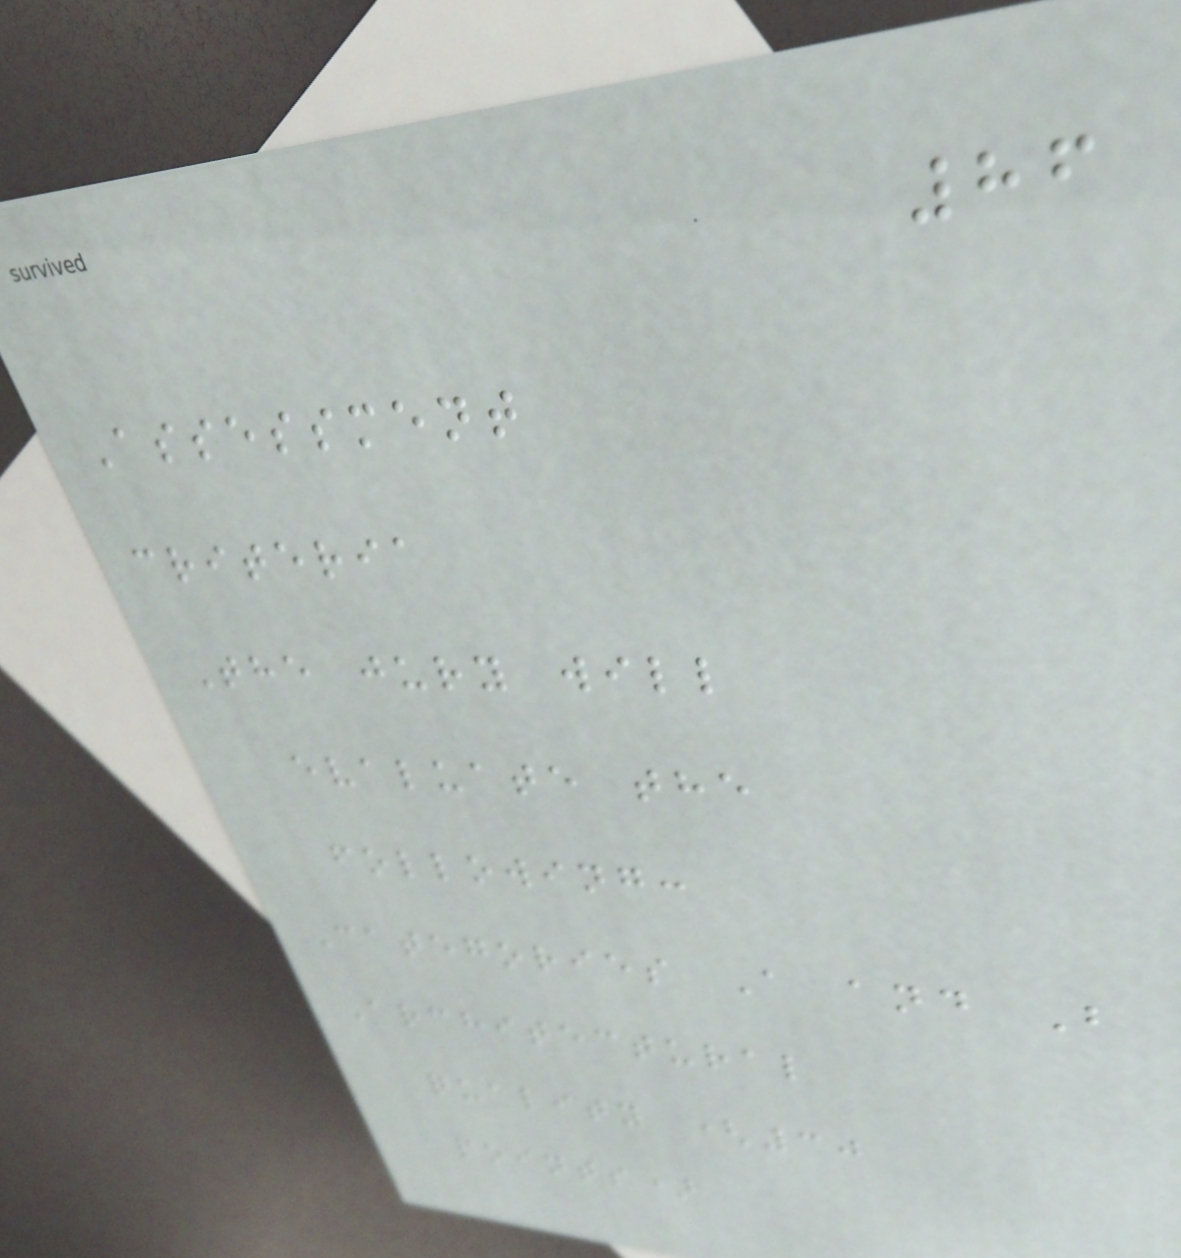86
Assessment
criteria
The jury will
evaluate the
following:
Categories A and B
Architectural
quality (30
points)
